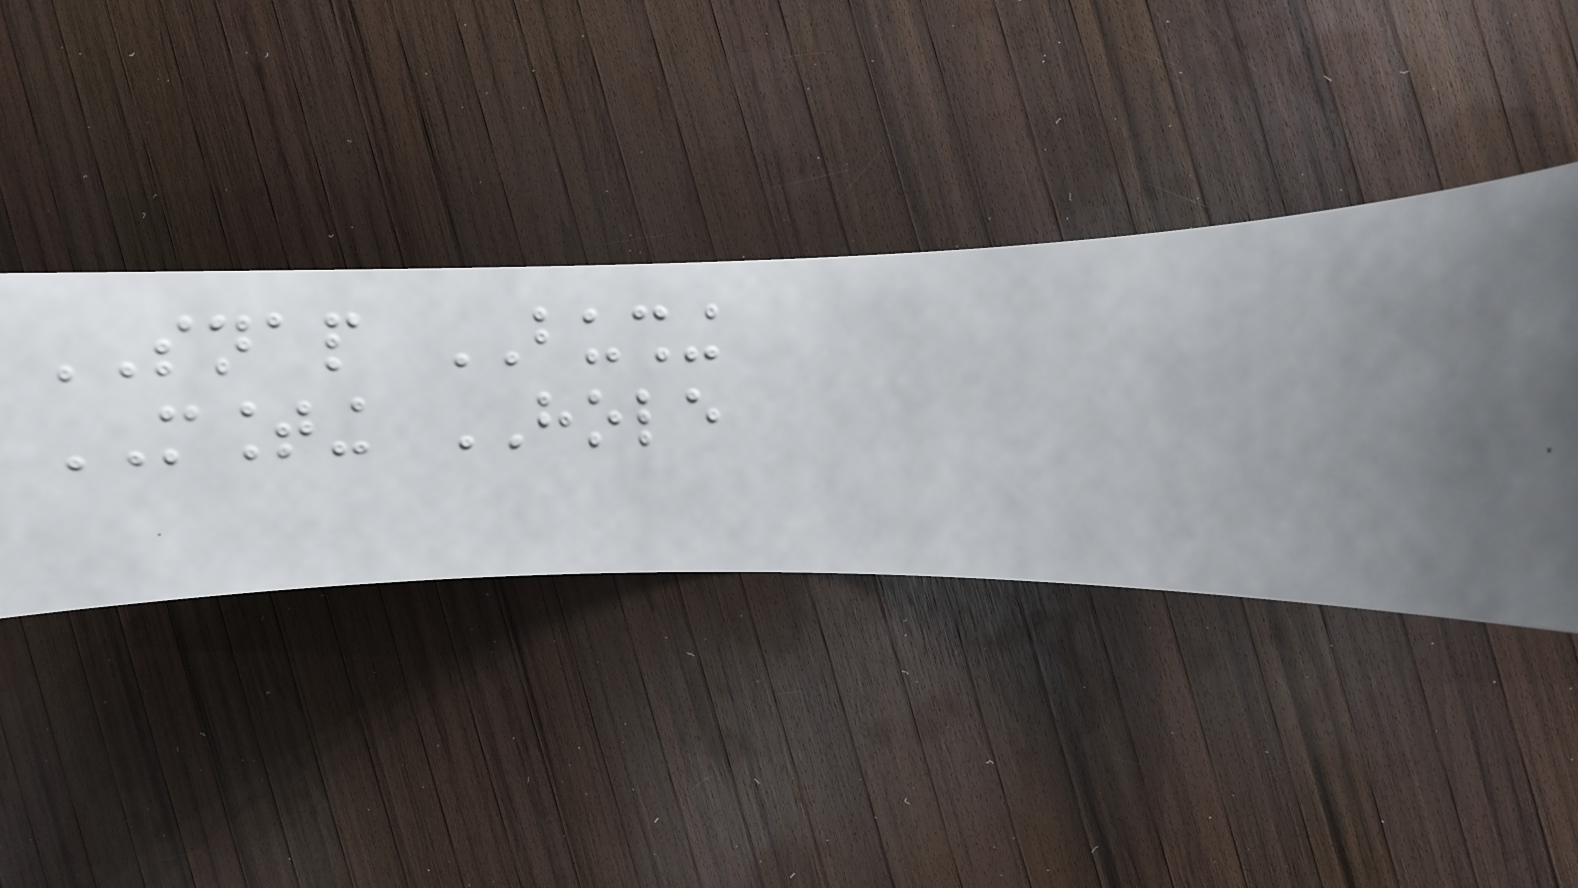SNAP BUSHING
MOUNTING HOLE
